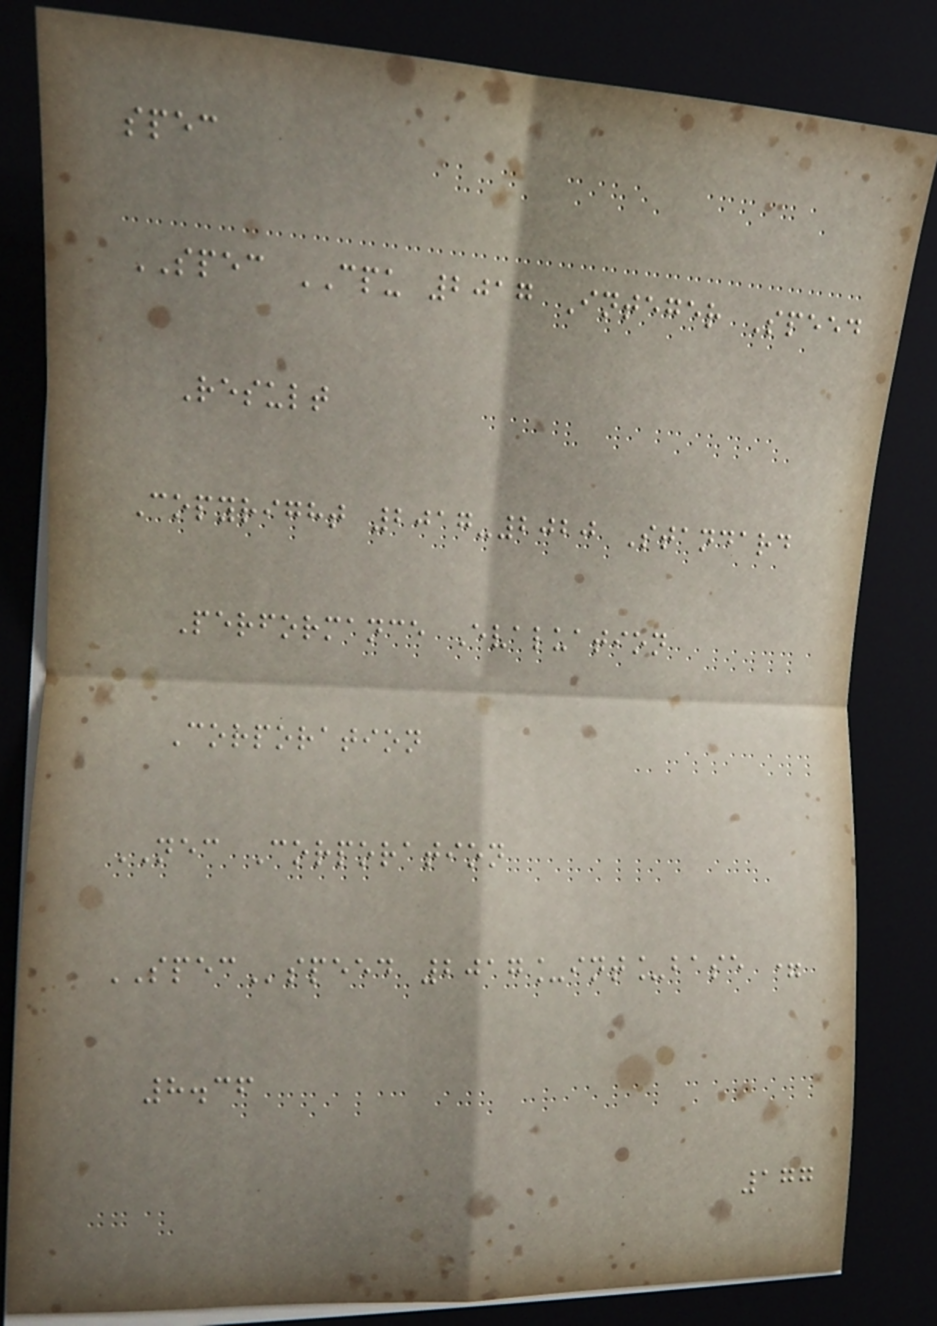spec
SPEC CPU 2017 Integer Speed
Result
Copyright 2017-2020 Standard
Performance Evaluation
Corporation
NEC Corporation
SPECspeed 2017_int_base =
8.36
177
